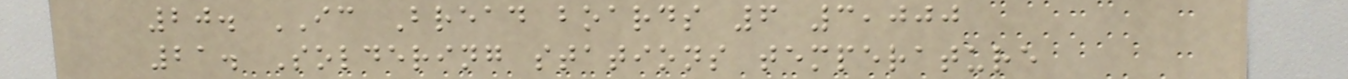20. IC Bread boards 6 3,000
21. Soldering stations temperature
